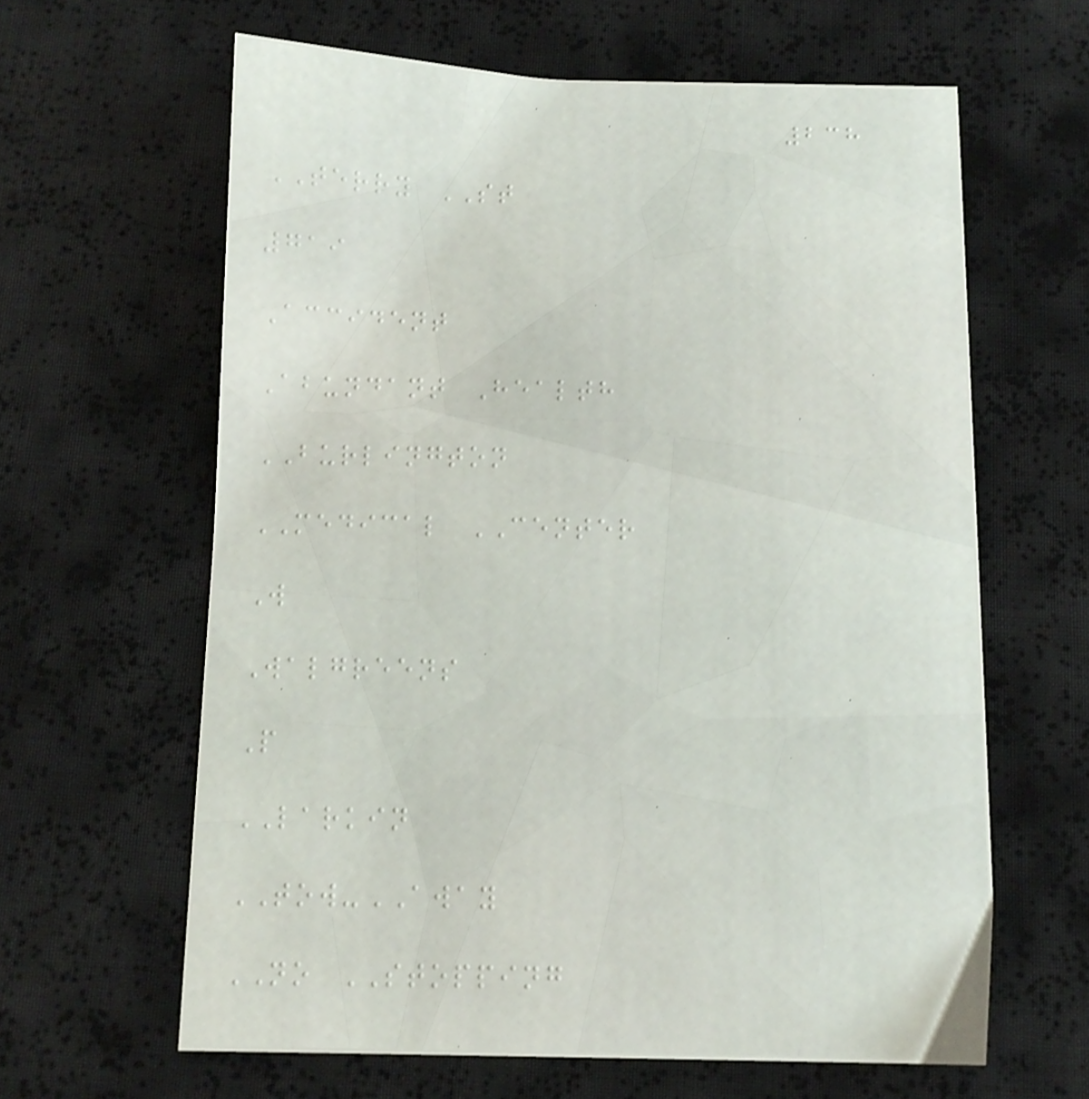238
TERRY ST
719
Accident
Abundant Health
BURLINGTON
MEDICAL CENTER
W
Walgreens
P
LARKIN
TOW-AWAY
NO STOPPING
